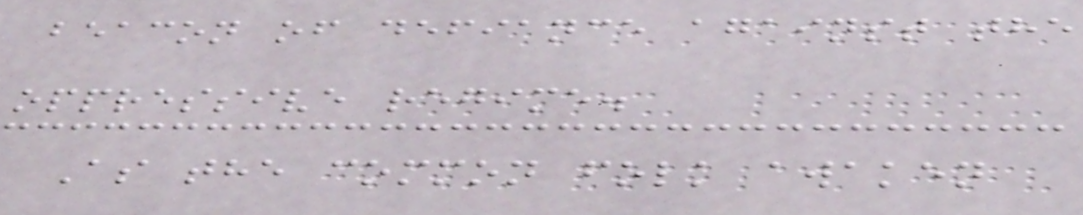beacon of defiance against the
oppressive regime.
As the common folk awaken
